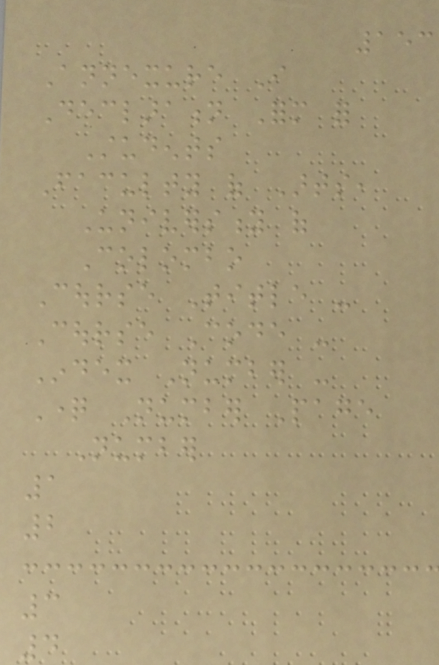153
Annexure I
Declaration Form for
Students
Faculty of Arts,
University of
Colombo
Course Title -
Course Code -
Index Number -
Question Number Page
Number
1
2
3
4
